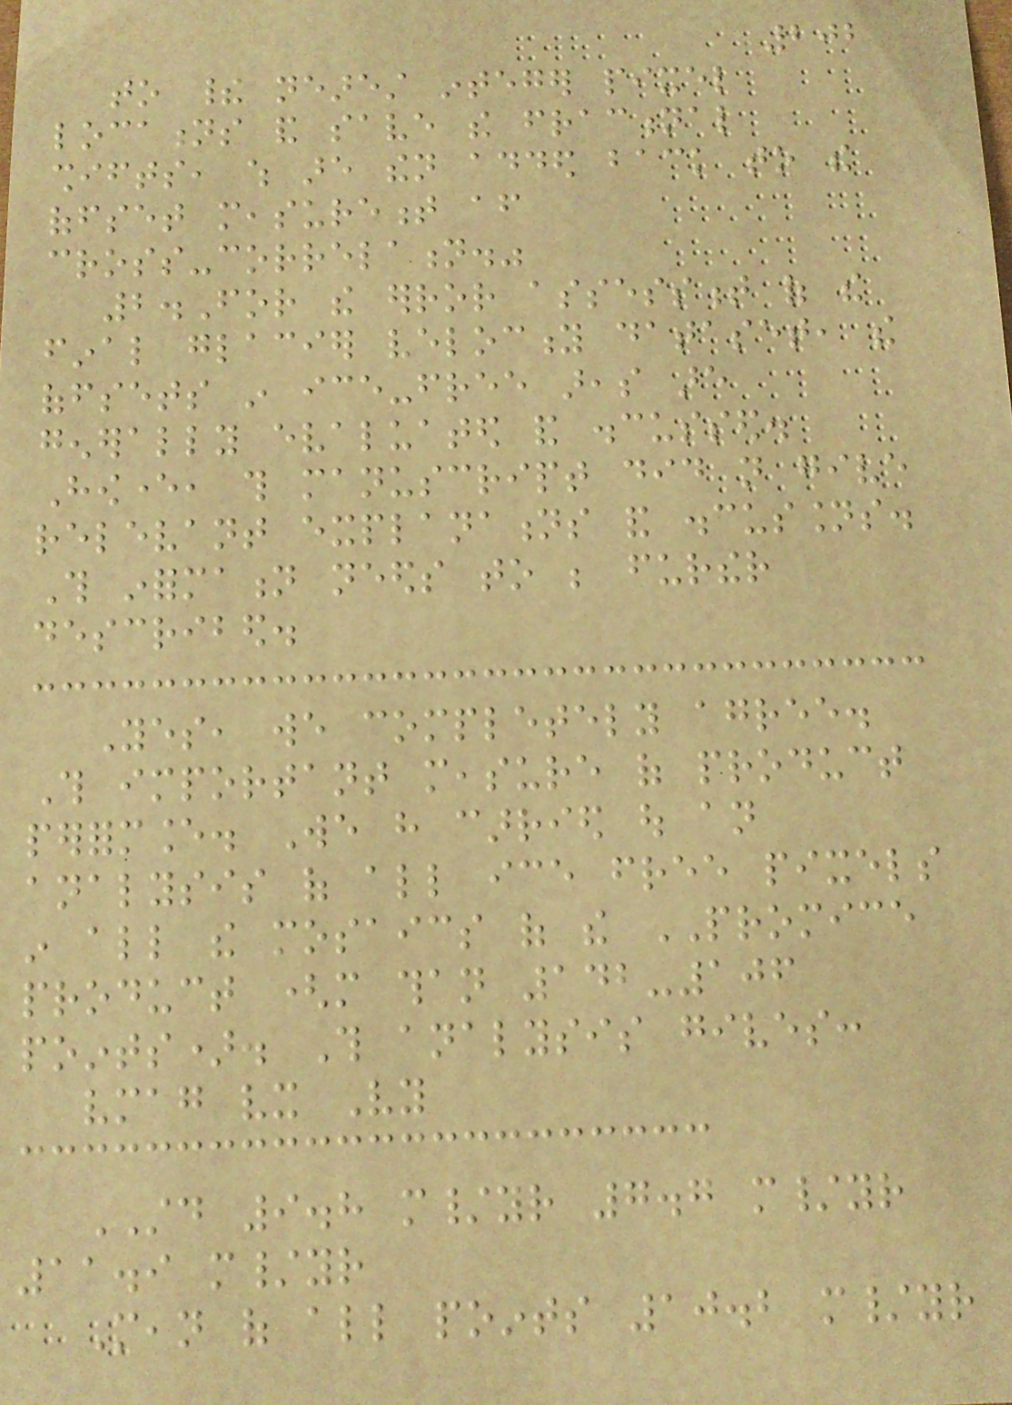202
to their nearest integer pixel
locations and save the fractional
shifts, which are then added back to the
offset measurement after
cross-correlation."
2.For the error assessment of the
final glacier velocity dataset, the
offsets in ice-free areas are
generally evaluated and discussed.
However, this manuscript did not give
relevant explanations and discussions.
This information needs to be further
described.
Yes, we completely agree.
This important measure of product
performance. We have carried out an
analysis of all ice free pixels
in all the mosaics of the PROMICE
product (more than 142-106
points). This analysis gives:
vmag vx Vy
STD 9.8 m/yr 7.7 m/yr
11.9 m/yr
Mean of all points 10.2 m/yr
